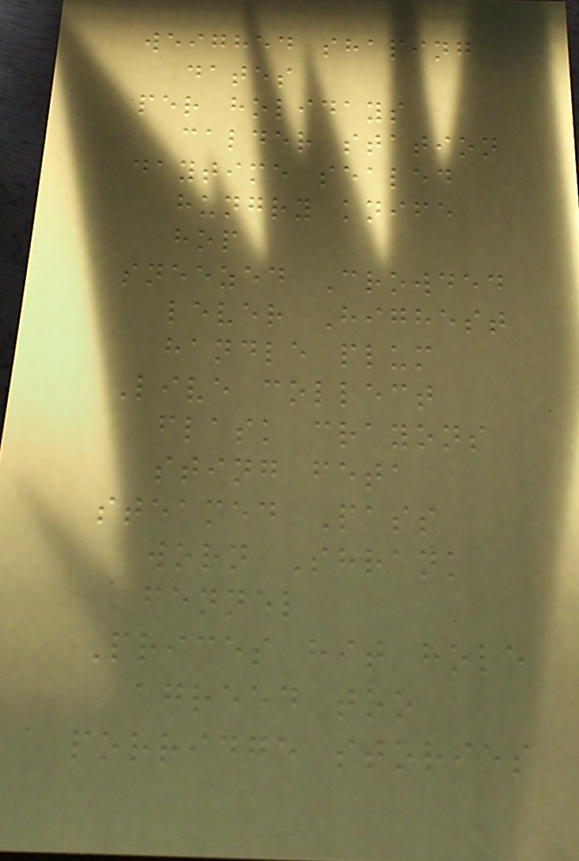weighed shaping
dates
per holidays
calder station
daytime sealed
hungry knife
hop
sneezed Crowded
lever Highest
handle plum
Live collect
flask crayons
sting feta
steamed Pass
worn Shrank
fennel
Prices hit hole
agreed too
porridge stories
